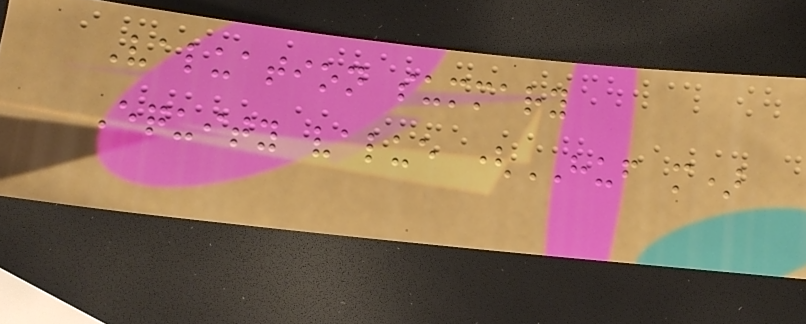Valuation summary
Equity value (HUF m)
